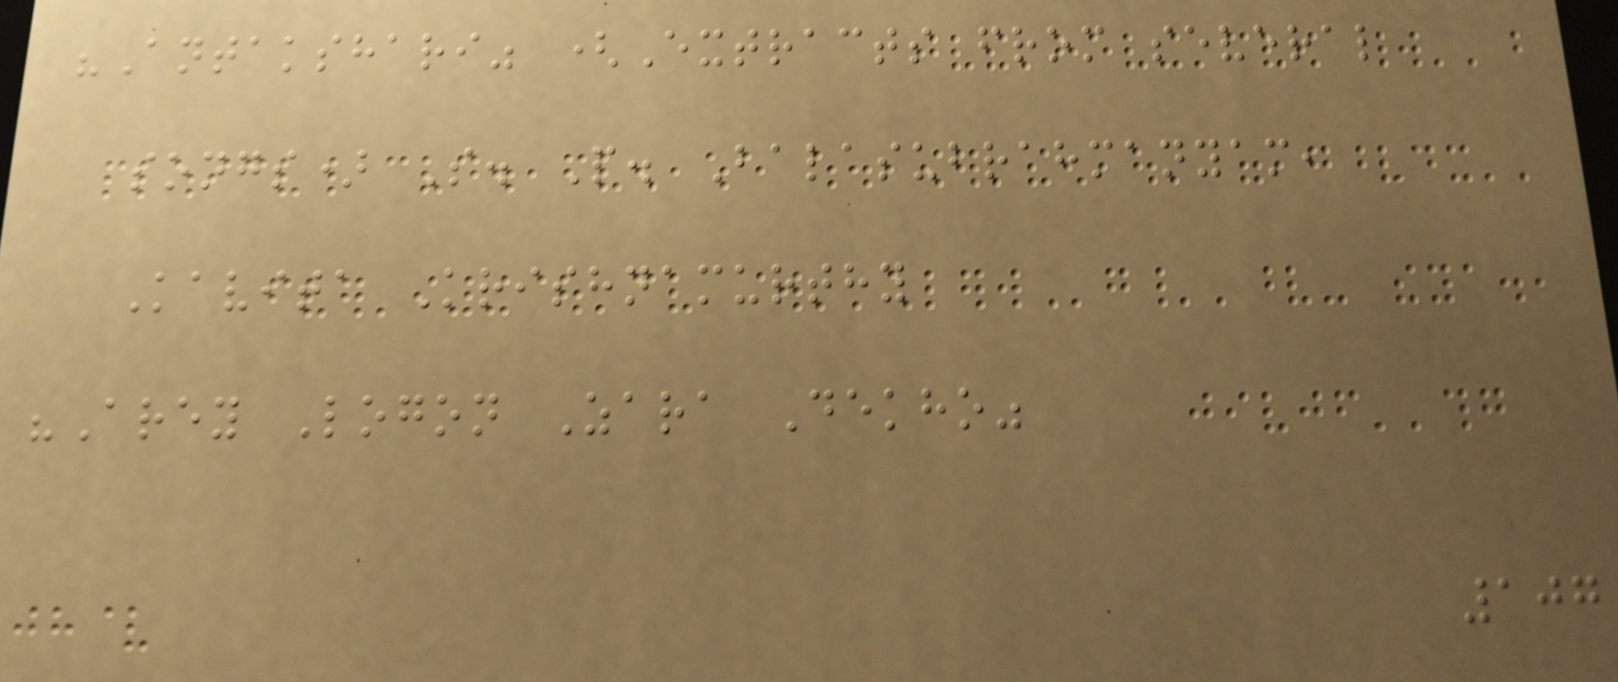"Antakshari" (Extracts from several
songs) S. P. Balasubrahmanyam,
Kavita Krishnamurthy
"Arey Logon Zara Dekho"
107
